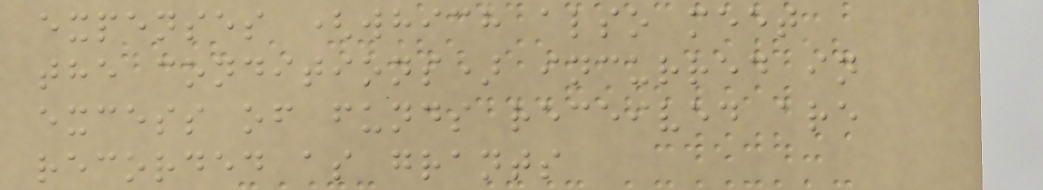expenses (which also meet
the conditions) incurred in
excess of funds received are
recorded as grants
